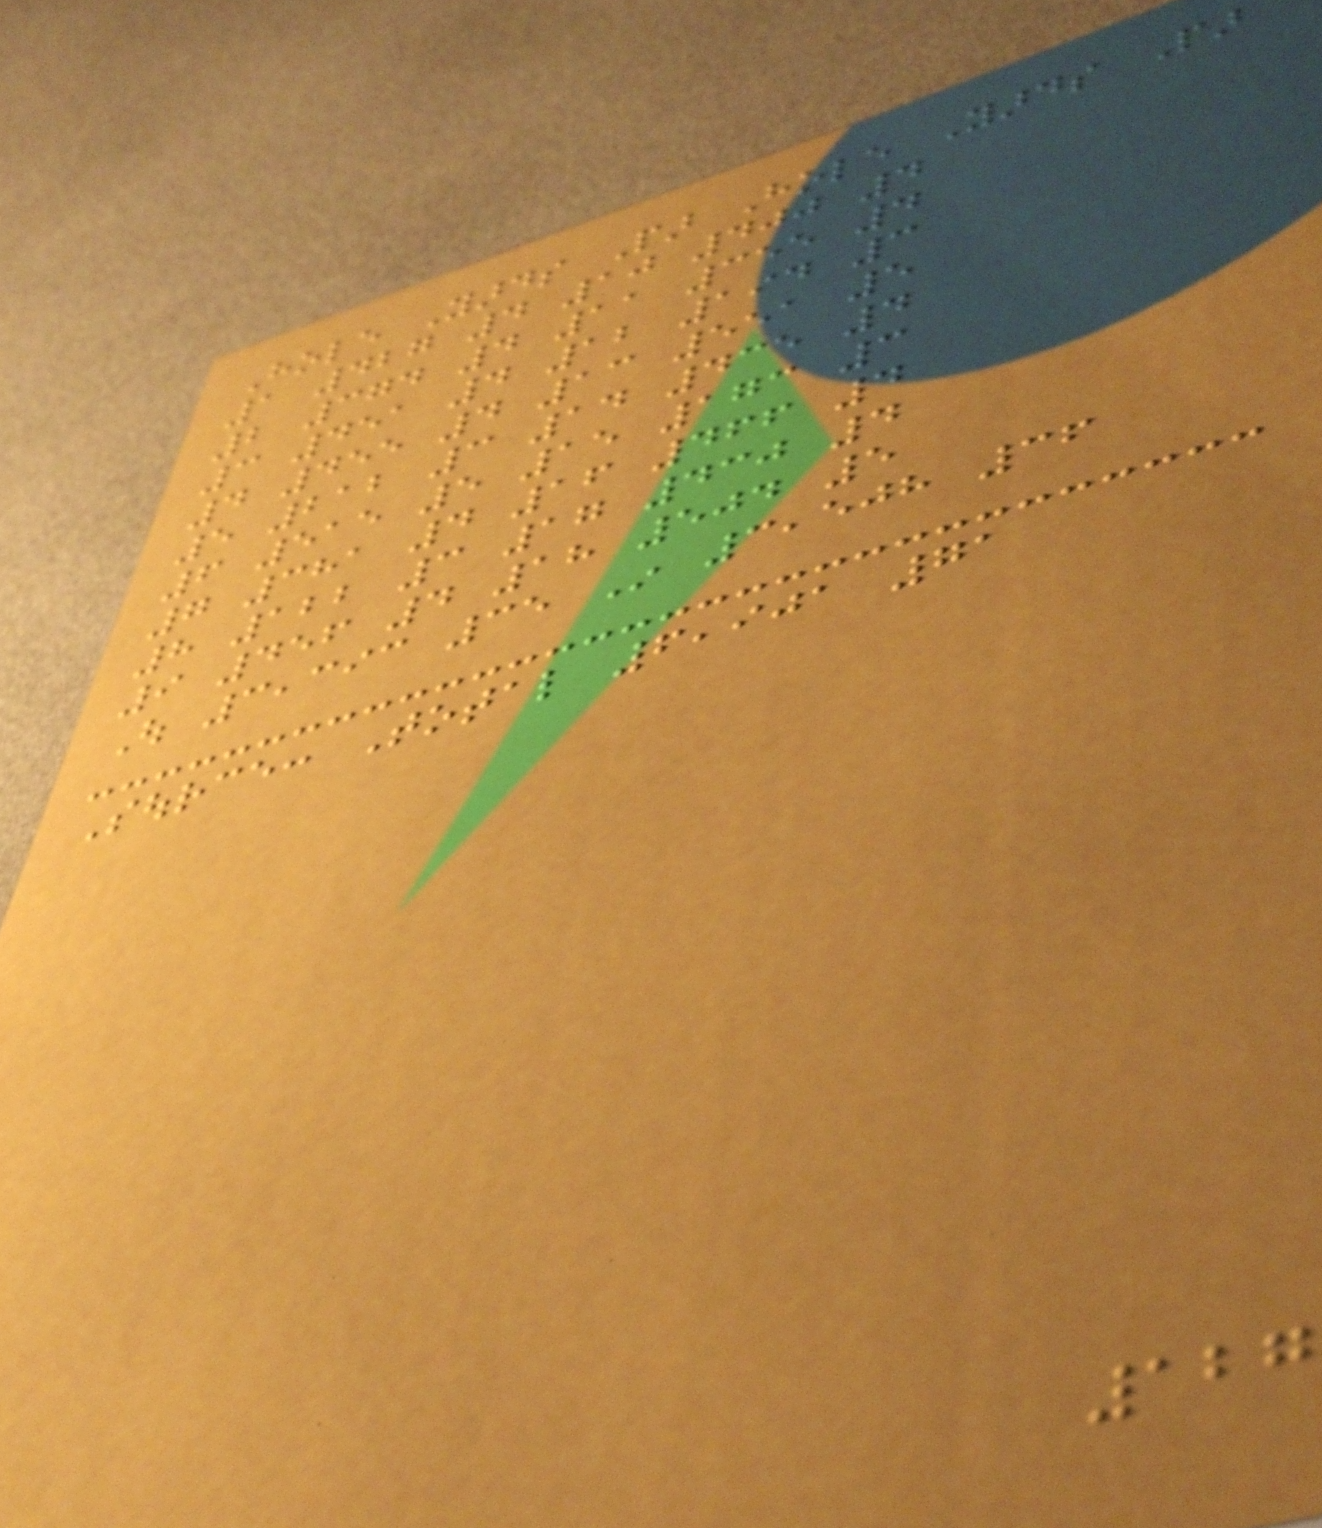Hole Yards Par Hole Yards Par
1 427 4 10 400 4
2 374 4 11 355 4
3 451 4 12 194 3
4 455 4 13 551 5
5 212 3 14 435 4
6 515 5 15 173 3
7 381 4 16 466 4
8 122 3 17 430 4
9 456 4 18 504 5
Out 3,393 35 In 3,508 36
Source: Total 6,901 71
127
